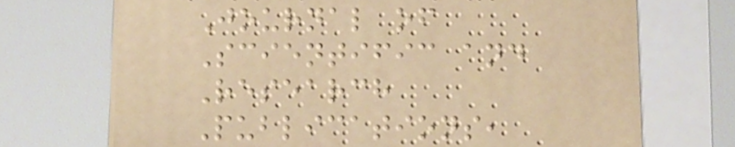Journal of
Scientific and
Research
Publications,
